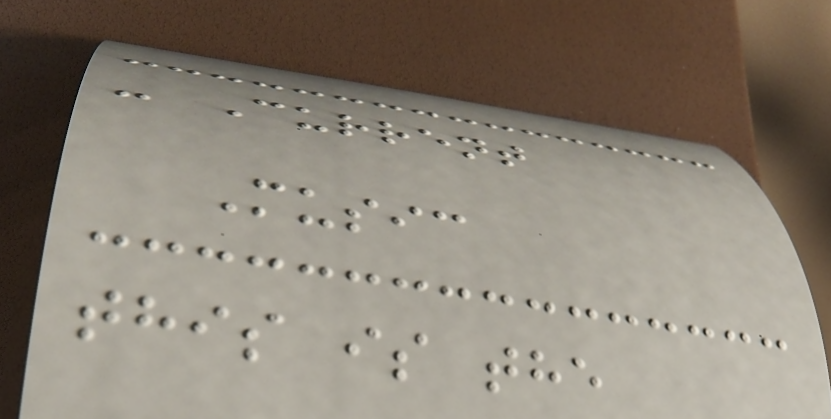- Current
Music
this is the
